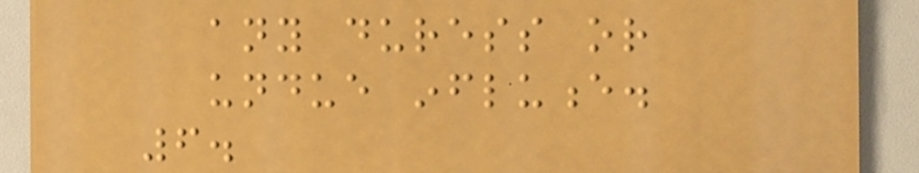any duress or
undue influence.
6.
